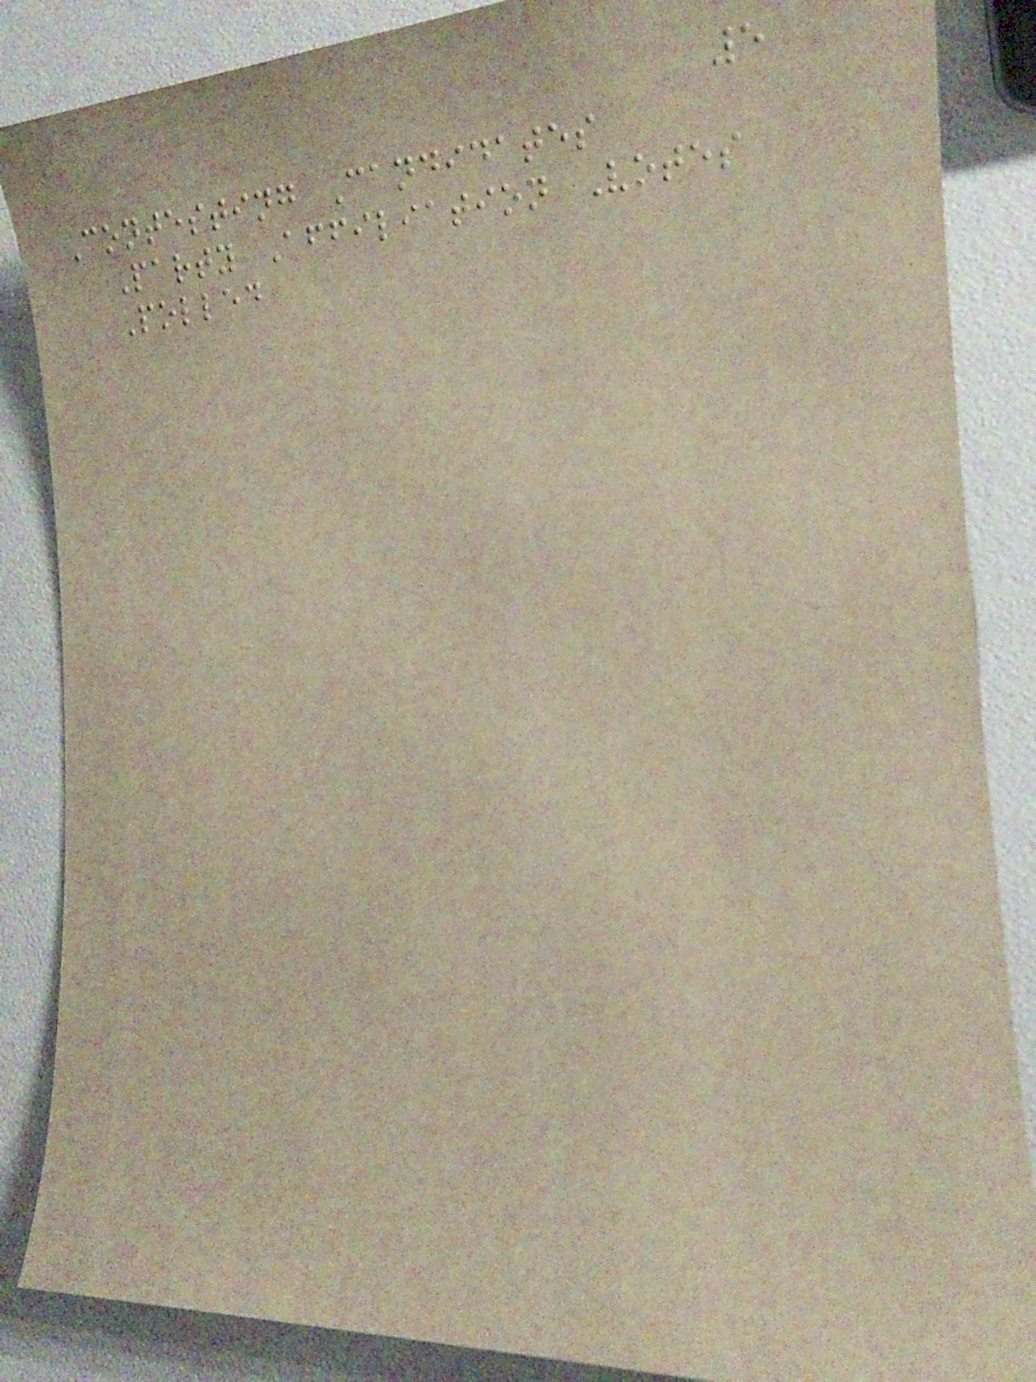5
Contesting Candidates
Party Affiliation Votes
Polled
